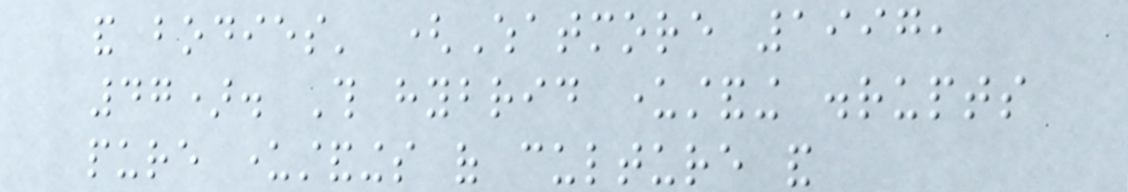and bodies' (Whatmore 1997,
47). This hybrid understanding disrupts
pure understandings of culture and
